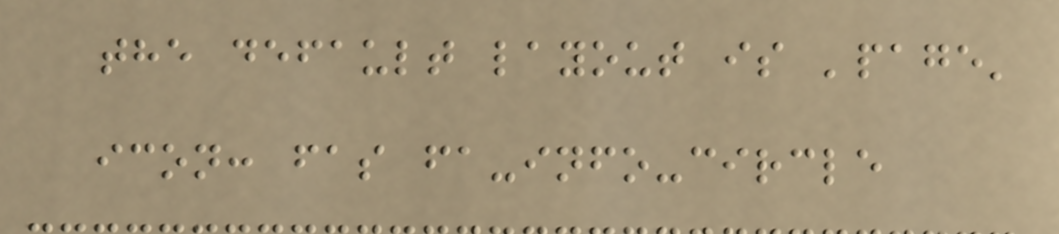the default layout is 'page'
icon: fas fa-info-circle
